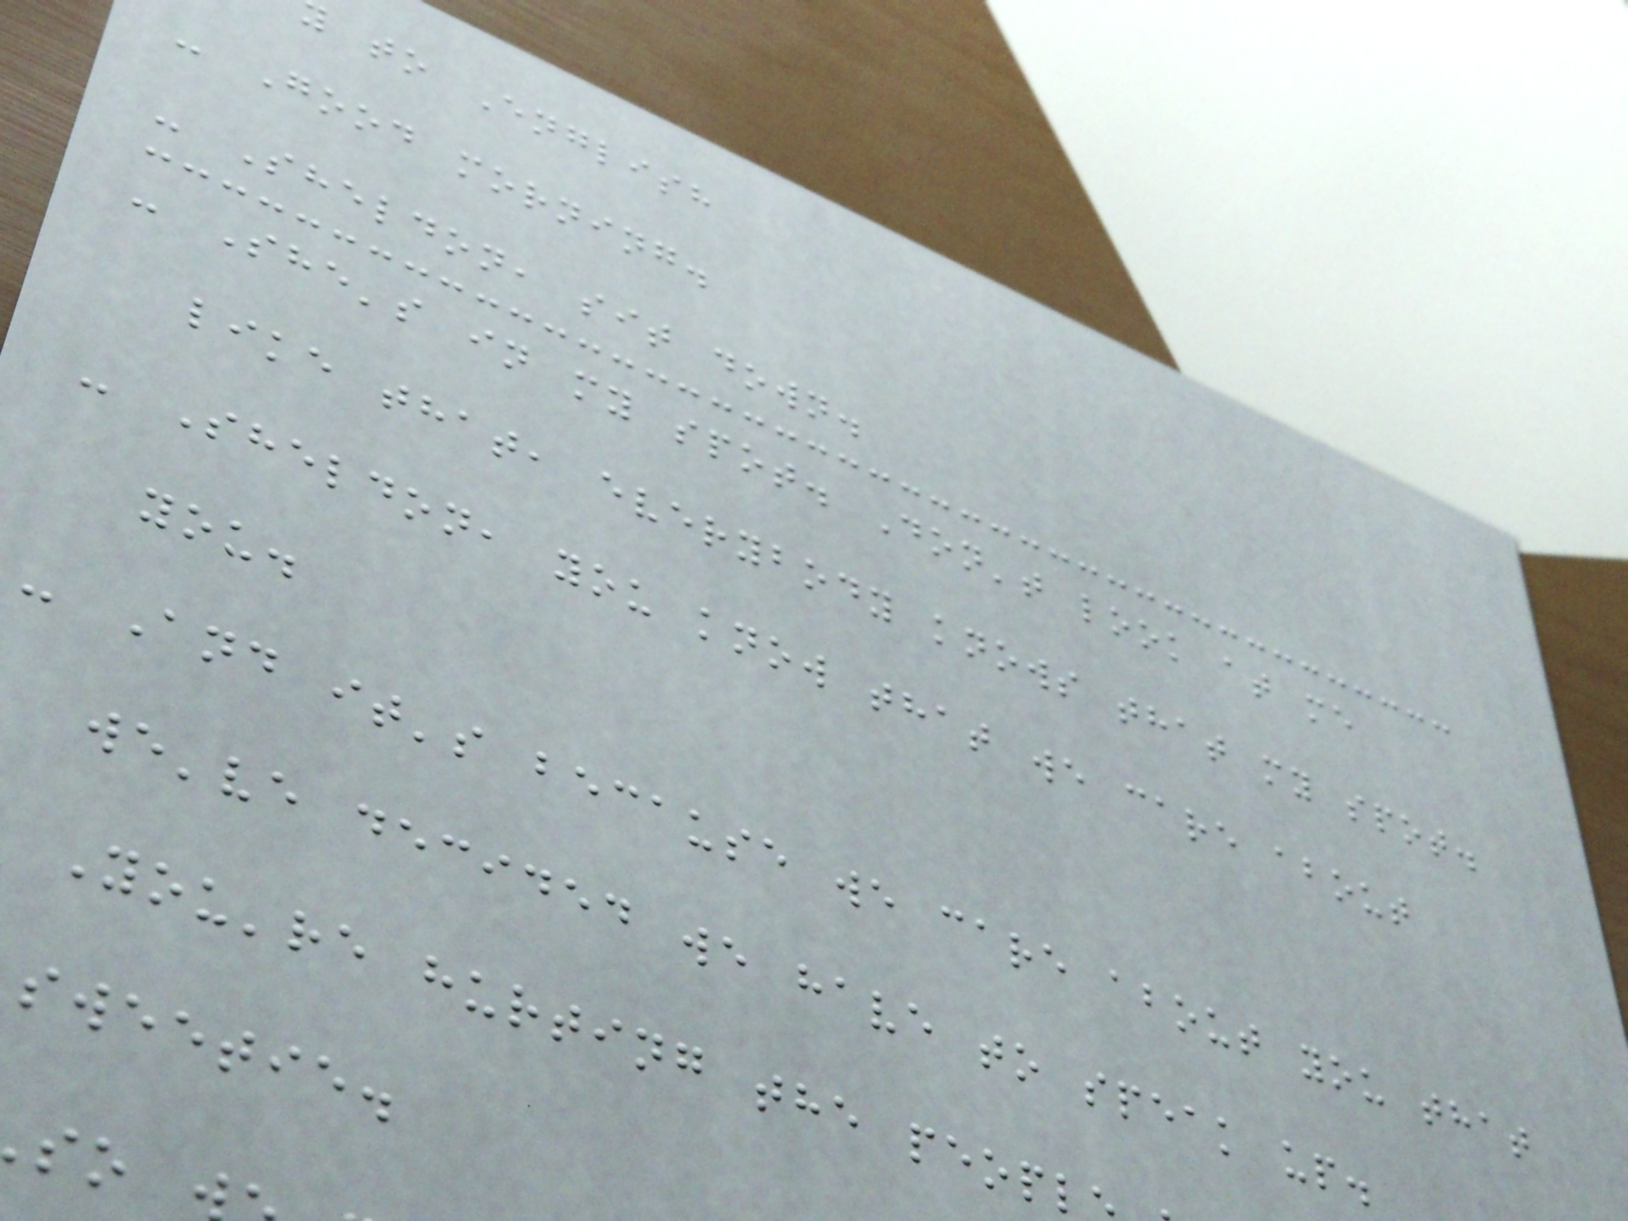to English
- Good morning.
- Sheldon, sit down.
- She's in my spot. Don't look at me
like that, everybody knows that my spot.
- Sheldon, you know that we care about
you.
- And it's because we care about you that
we've decided we have to speak up.
You're hurting the peopl
sweetie.
